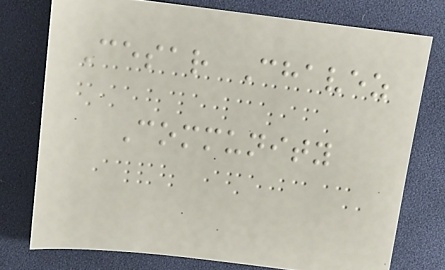Cesar Chavez
Community
